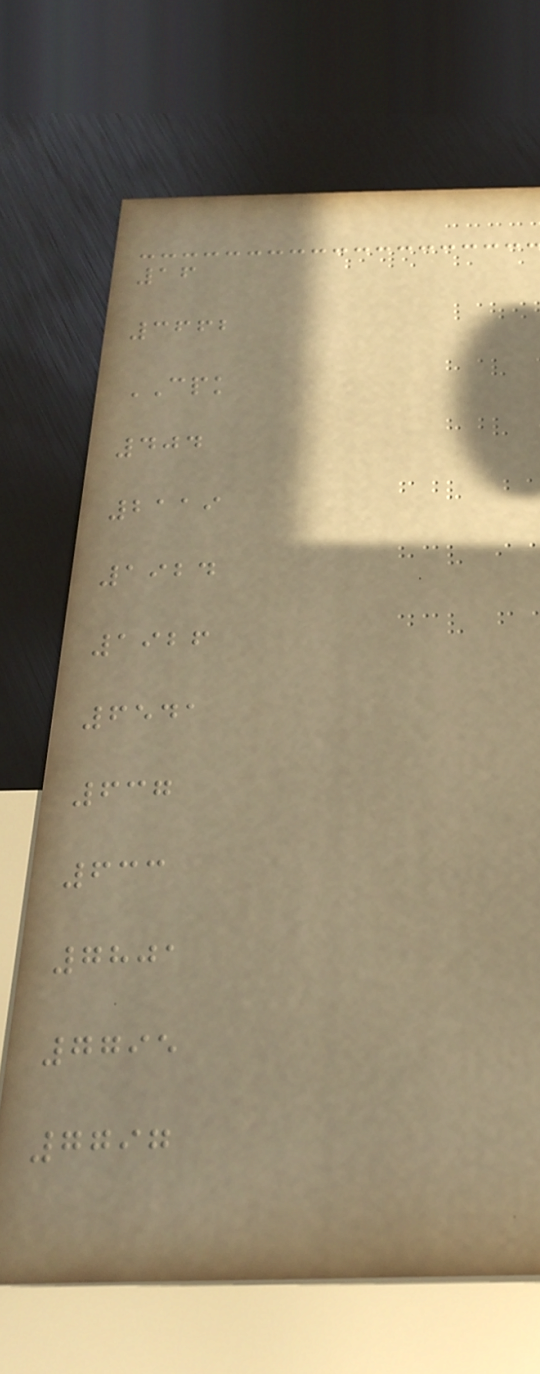16
3662
CPK
404
2119
1924
1926
6541
637
633
7801
7795
7797
